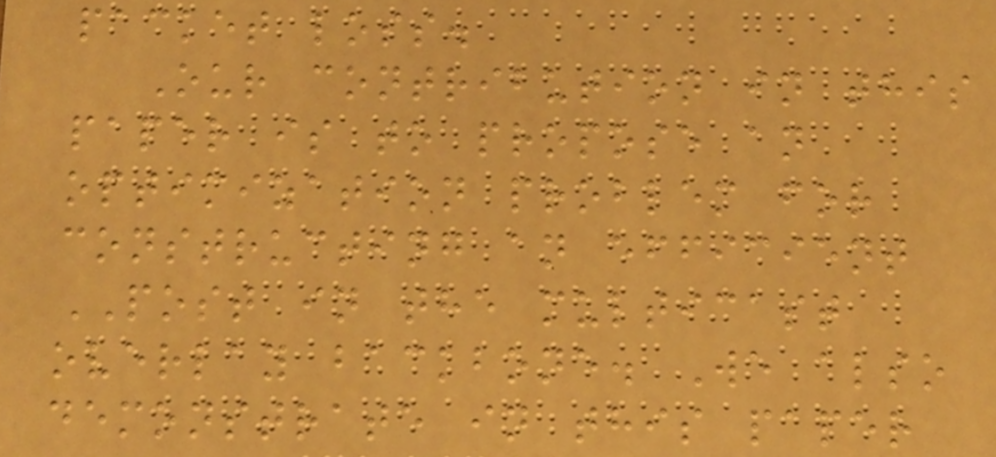packet loss.
Our contribution in this
paper is to propose an
optimization problem for
constructing an efficient
POST in the multicast
overlay backbone. We also
demonstrate in this paper
